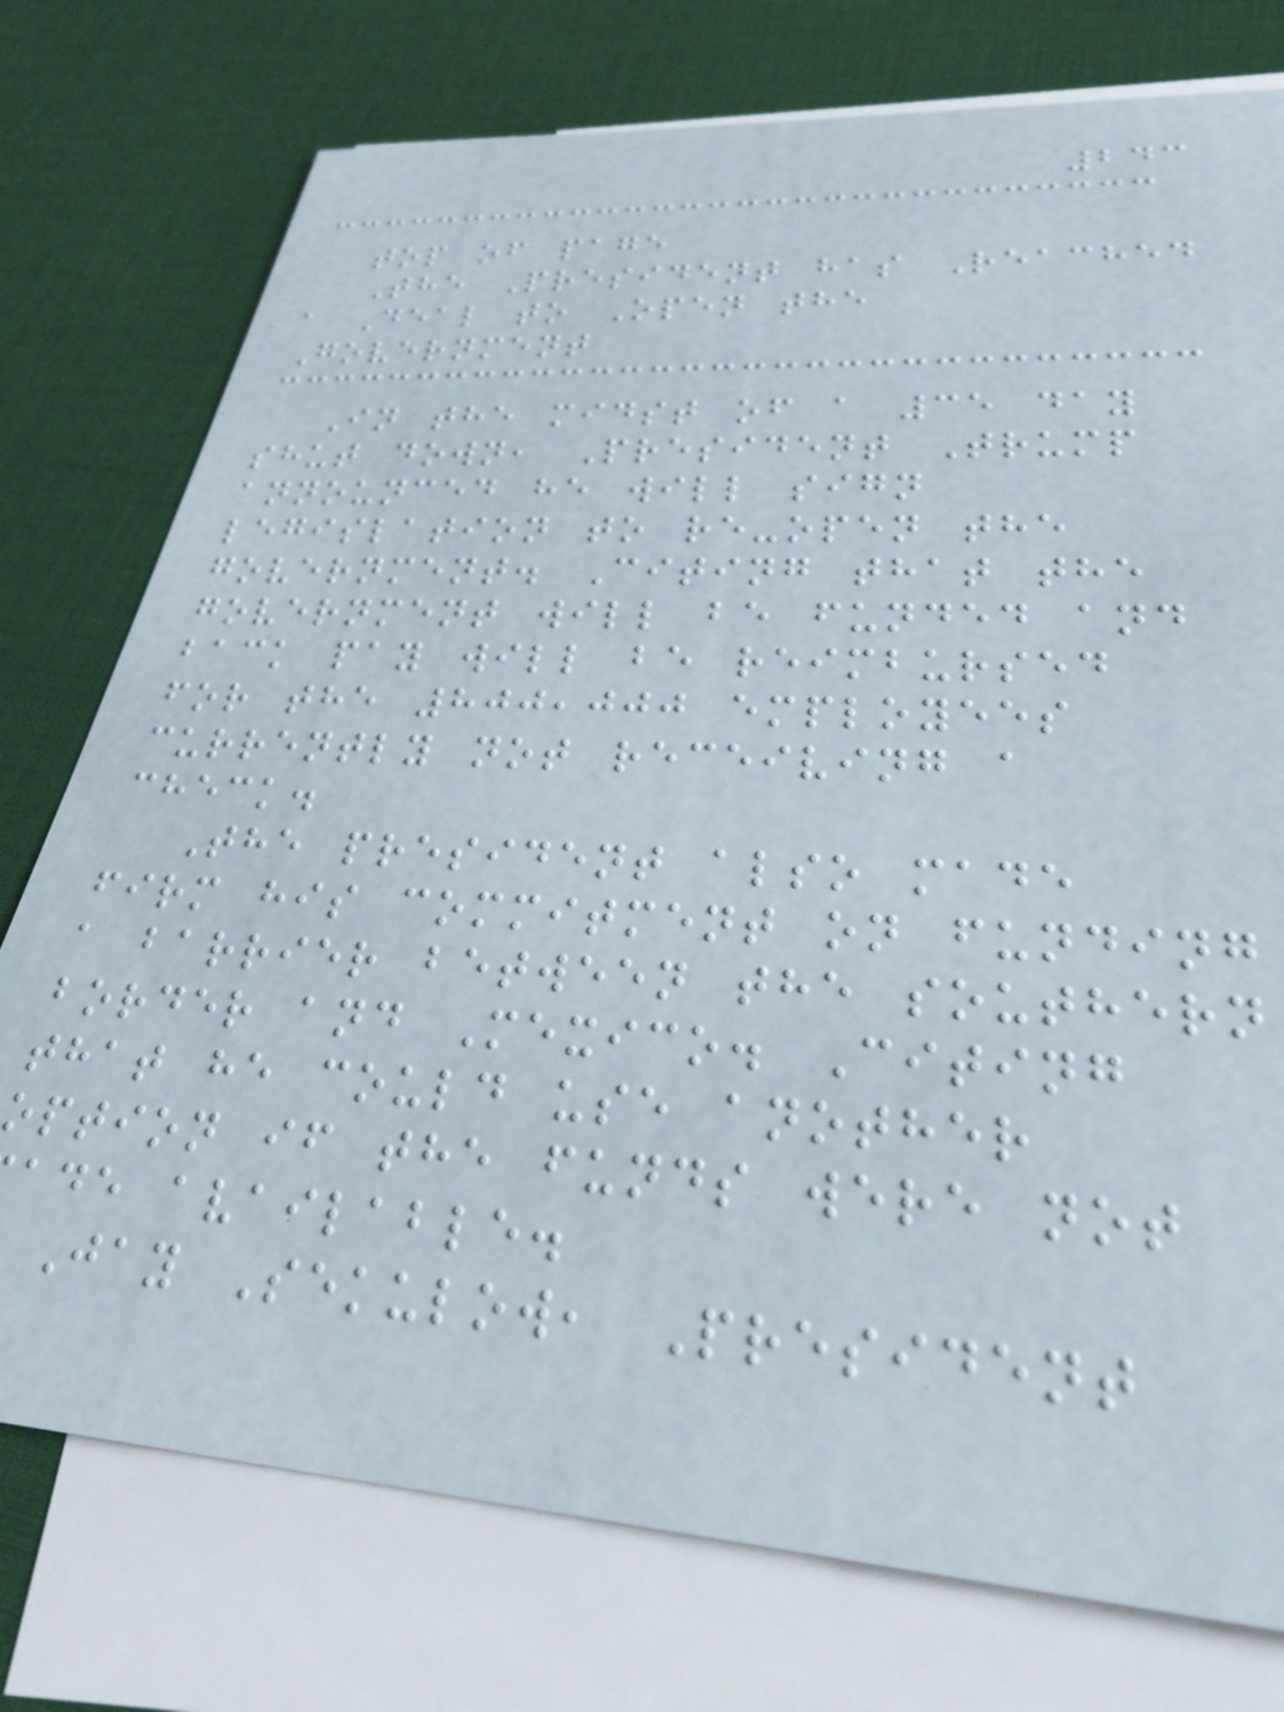243
top of page
The President has Reached
a Deal to Open the
Government
In the midst of a 35 day
shut down, President Trump
announced he will sign
legislation to re-open the
government. Citing that the
government will be funded and
back pay will be reimbursed
for the 800,000 employees
currently not receiving a
check.
The president also made
firm his commitment on funding
a barrier between the southern
border and Mexico. Citing
that he could use another
option if the funds were not
ade available.
Jay Sekulow, President
